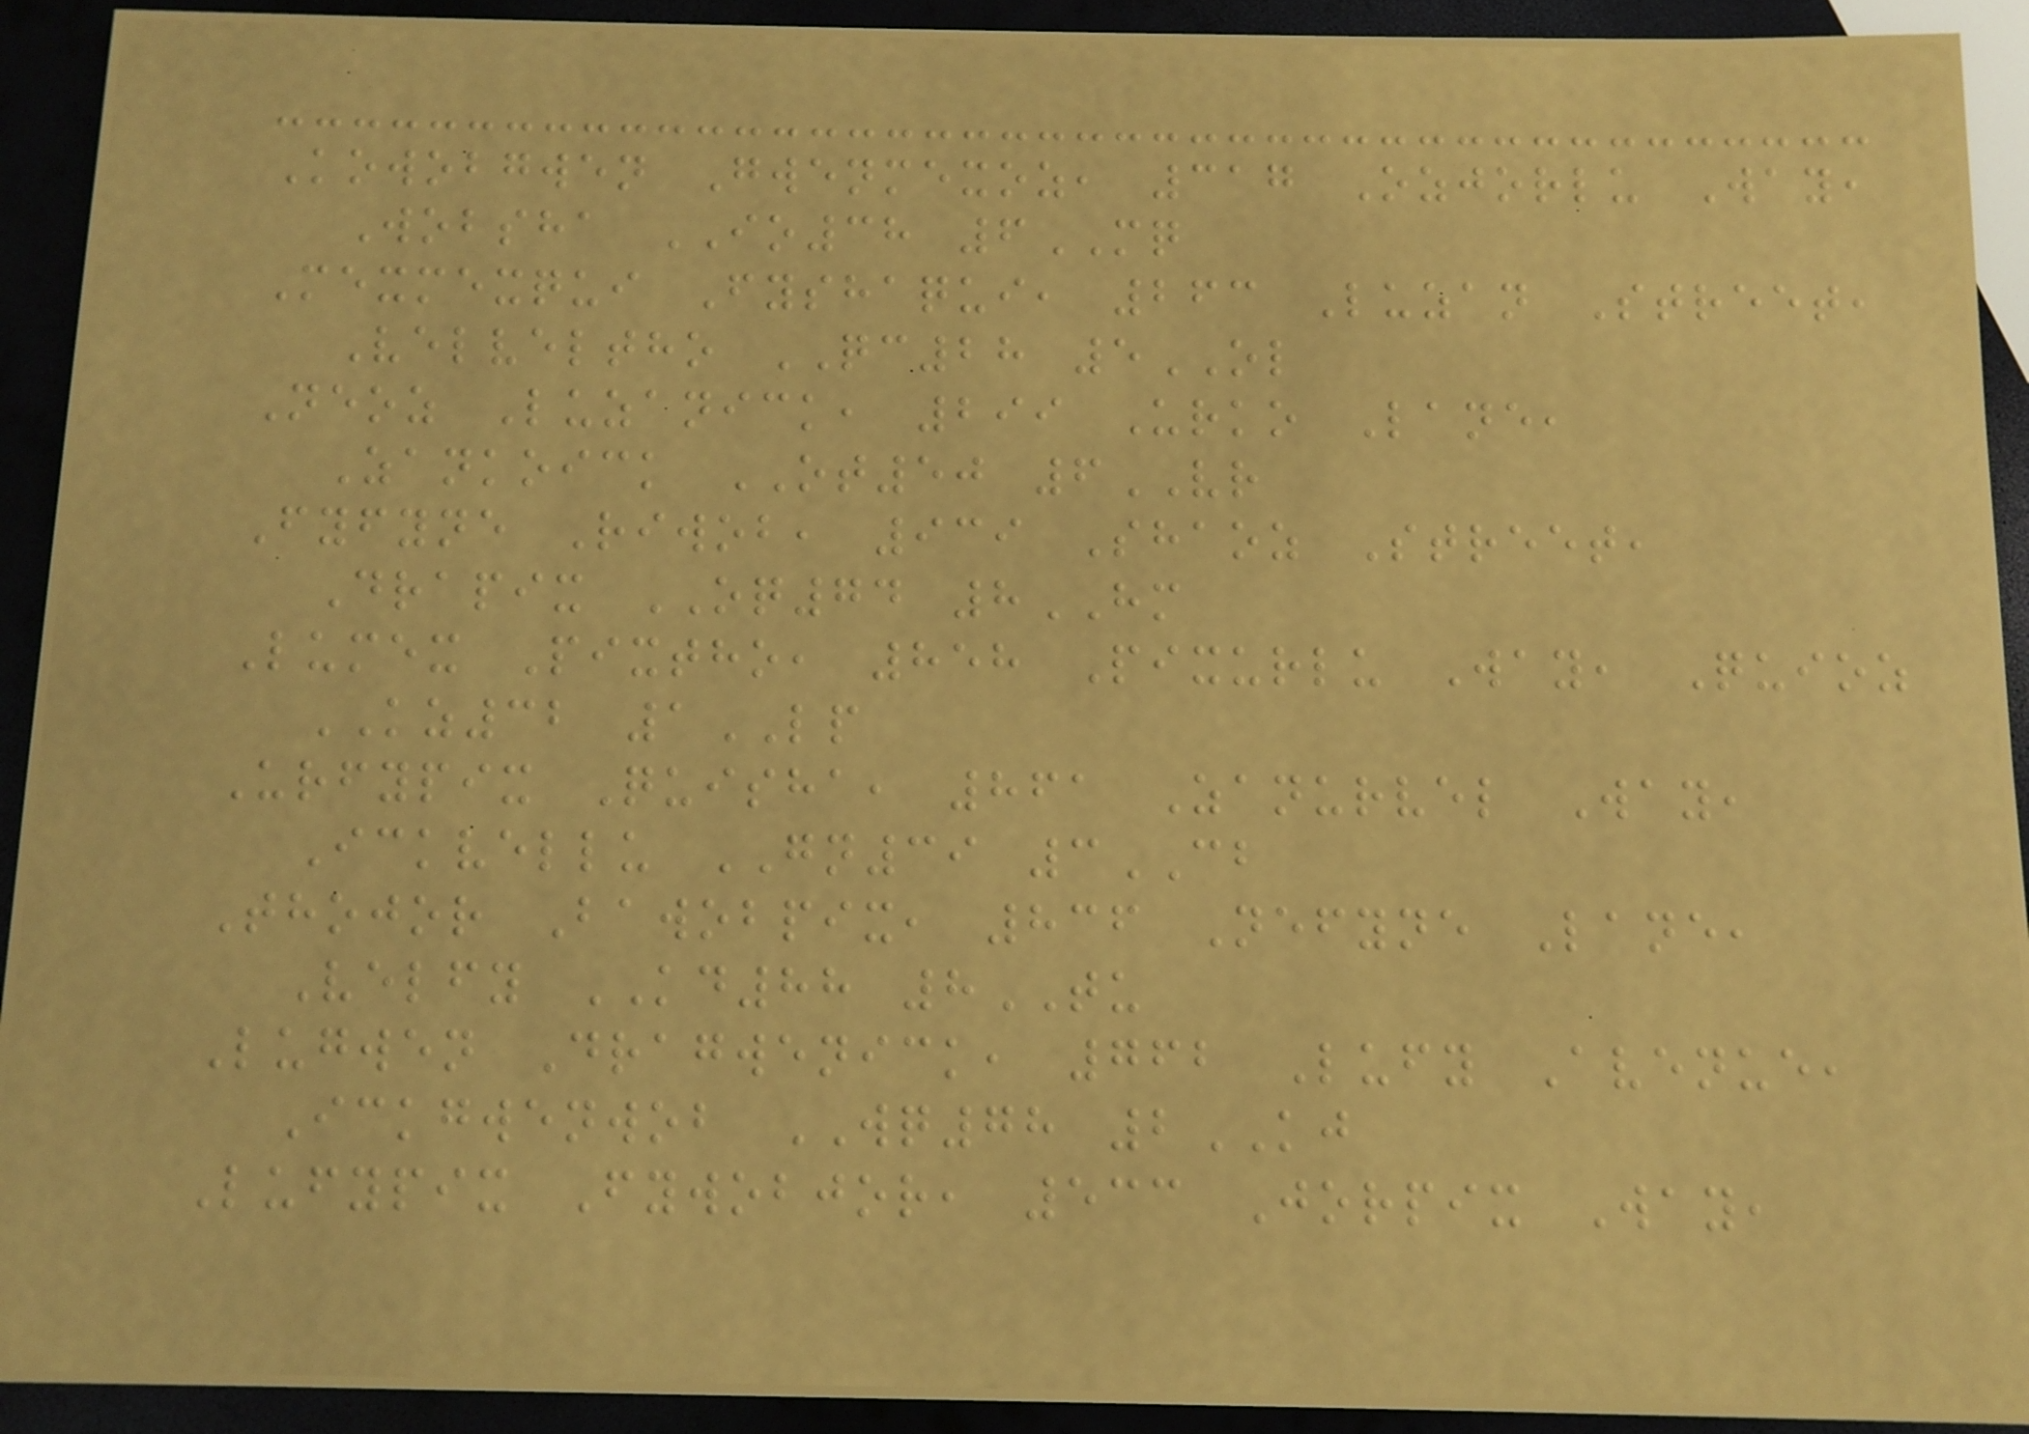Kowobgwen Gwenmexoz, 317 Ozjorlu Way,
Wobsha IO38 6MQ
Mexmexqui Fyshaqui, 263 Luzan Street,
Velveltho QC28 5OL
Neoz Luzanick, 299 Urko Lane,
Zankoick OT50 6VR
Fyfyne Riwob, 939 Shaoz Street,
Drapix OQ74 8HM
Lumex Pixtho, 858 Pixurlu Way, Quioz
KZ32 1LP
Urfypix Quisha, 861 Zanurvel Way,
Ickvellu GN39 3CB
Thojor Bawobpix, 836 Nefyne Lane,
Velfy KD88 8TU
Lugwen Dragwenick, 762 Lufy Avenue,
Ickgwenwob WQ78 2KJ
Lufypix Fywobjor, 533 Jorpix Way,
